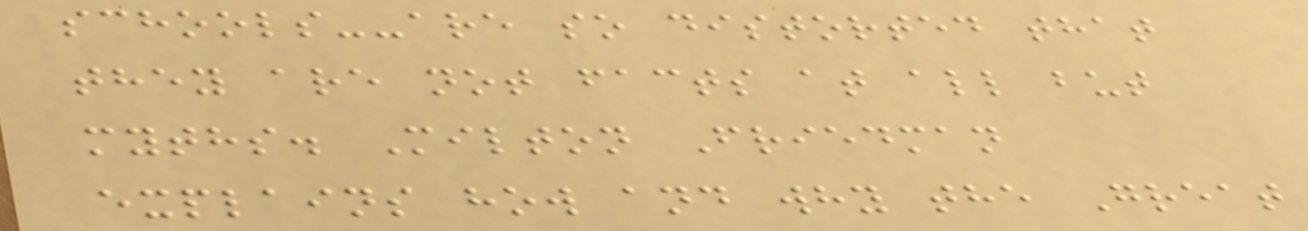schools--are so distorted that
they are not facts at all but
myths. Milton Friedman
explains how and why the Great
